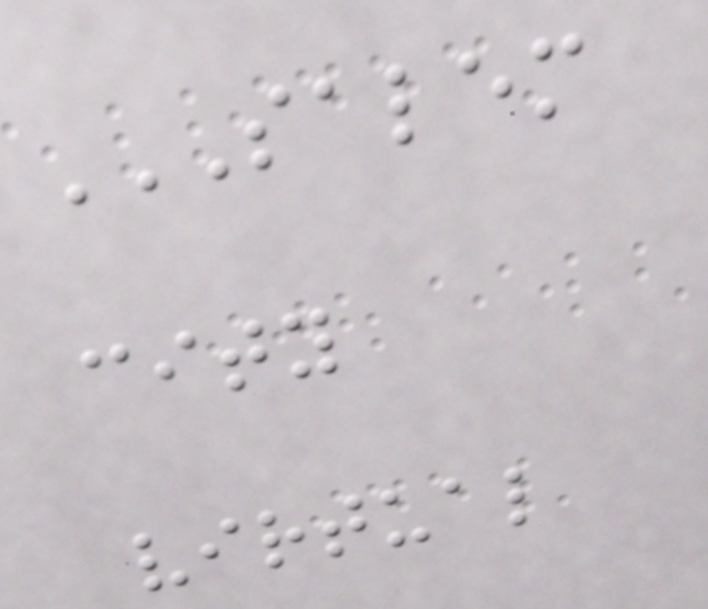SALEM
CITY
VIRTUAL
